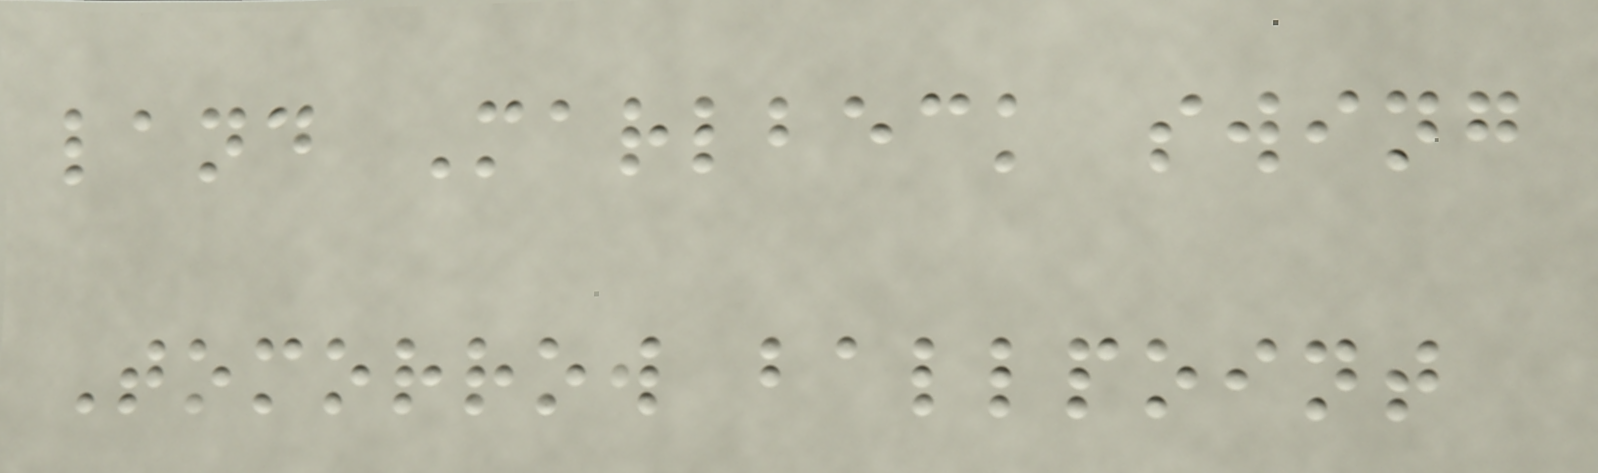land Marlbeck swing
Tomorrow ballpoint
